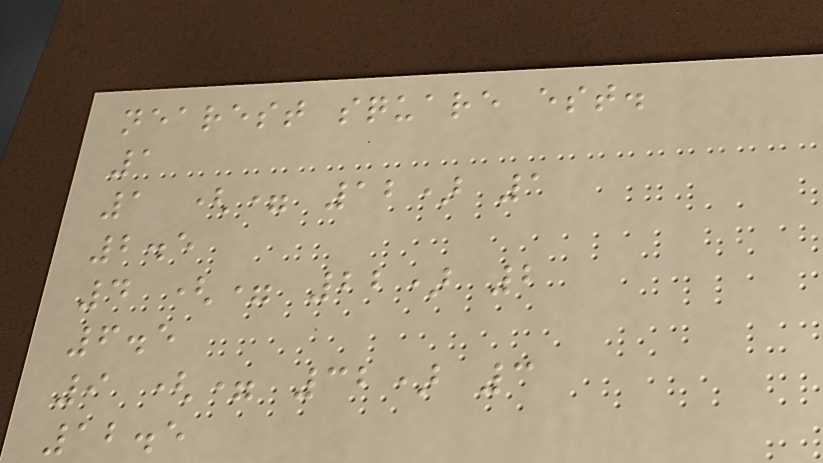nearest square est.
1
1 (= 12) 1
2.5
4 (= 22) 2
6.5
9 (= 32) 3
12.5
